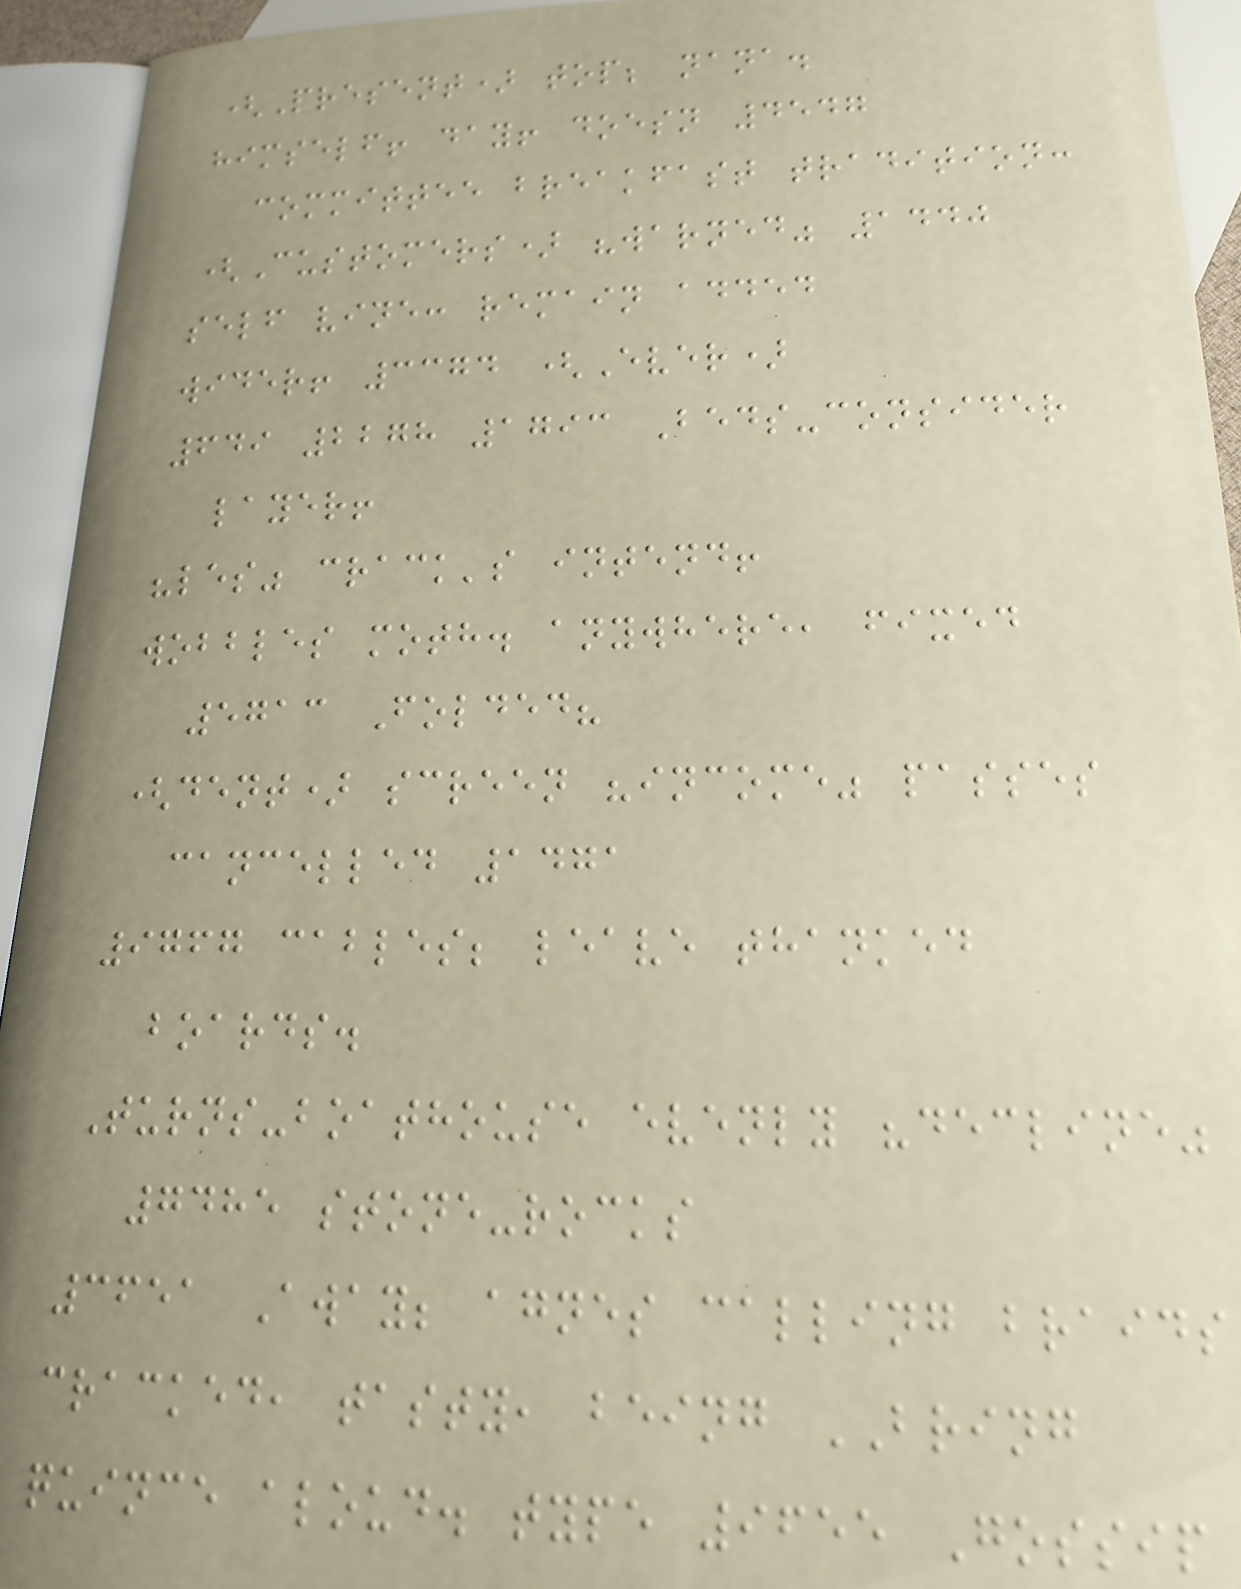(Present) top; nana.
himself! day! doesn 4547
committee breakfast tradition:
(Customers) "warned" 1440
self vine: remain added
wider! 3374 (Ever)
649 2278 1793 Beds-consider
layer!
"les" crack's intend!
wobbles moth. anywhere, fixed
5713 Folded?
(dent) screen "income" passes
cancelled 1471
9767 cables; leave thanked
boards.
Turns-boathouse evenly "decline"
7485 stone-rocks
3651 Away; agnes calling braids
cracked, tasty, being BRING
quince aloud. type 9655 Gossip
